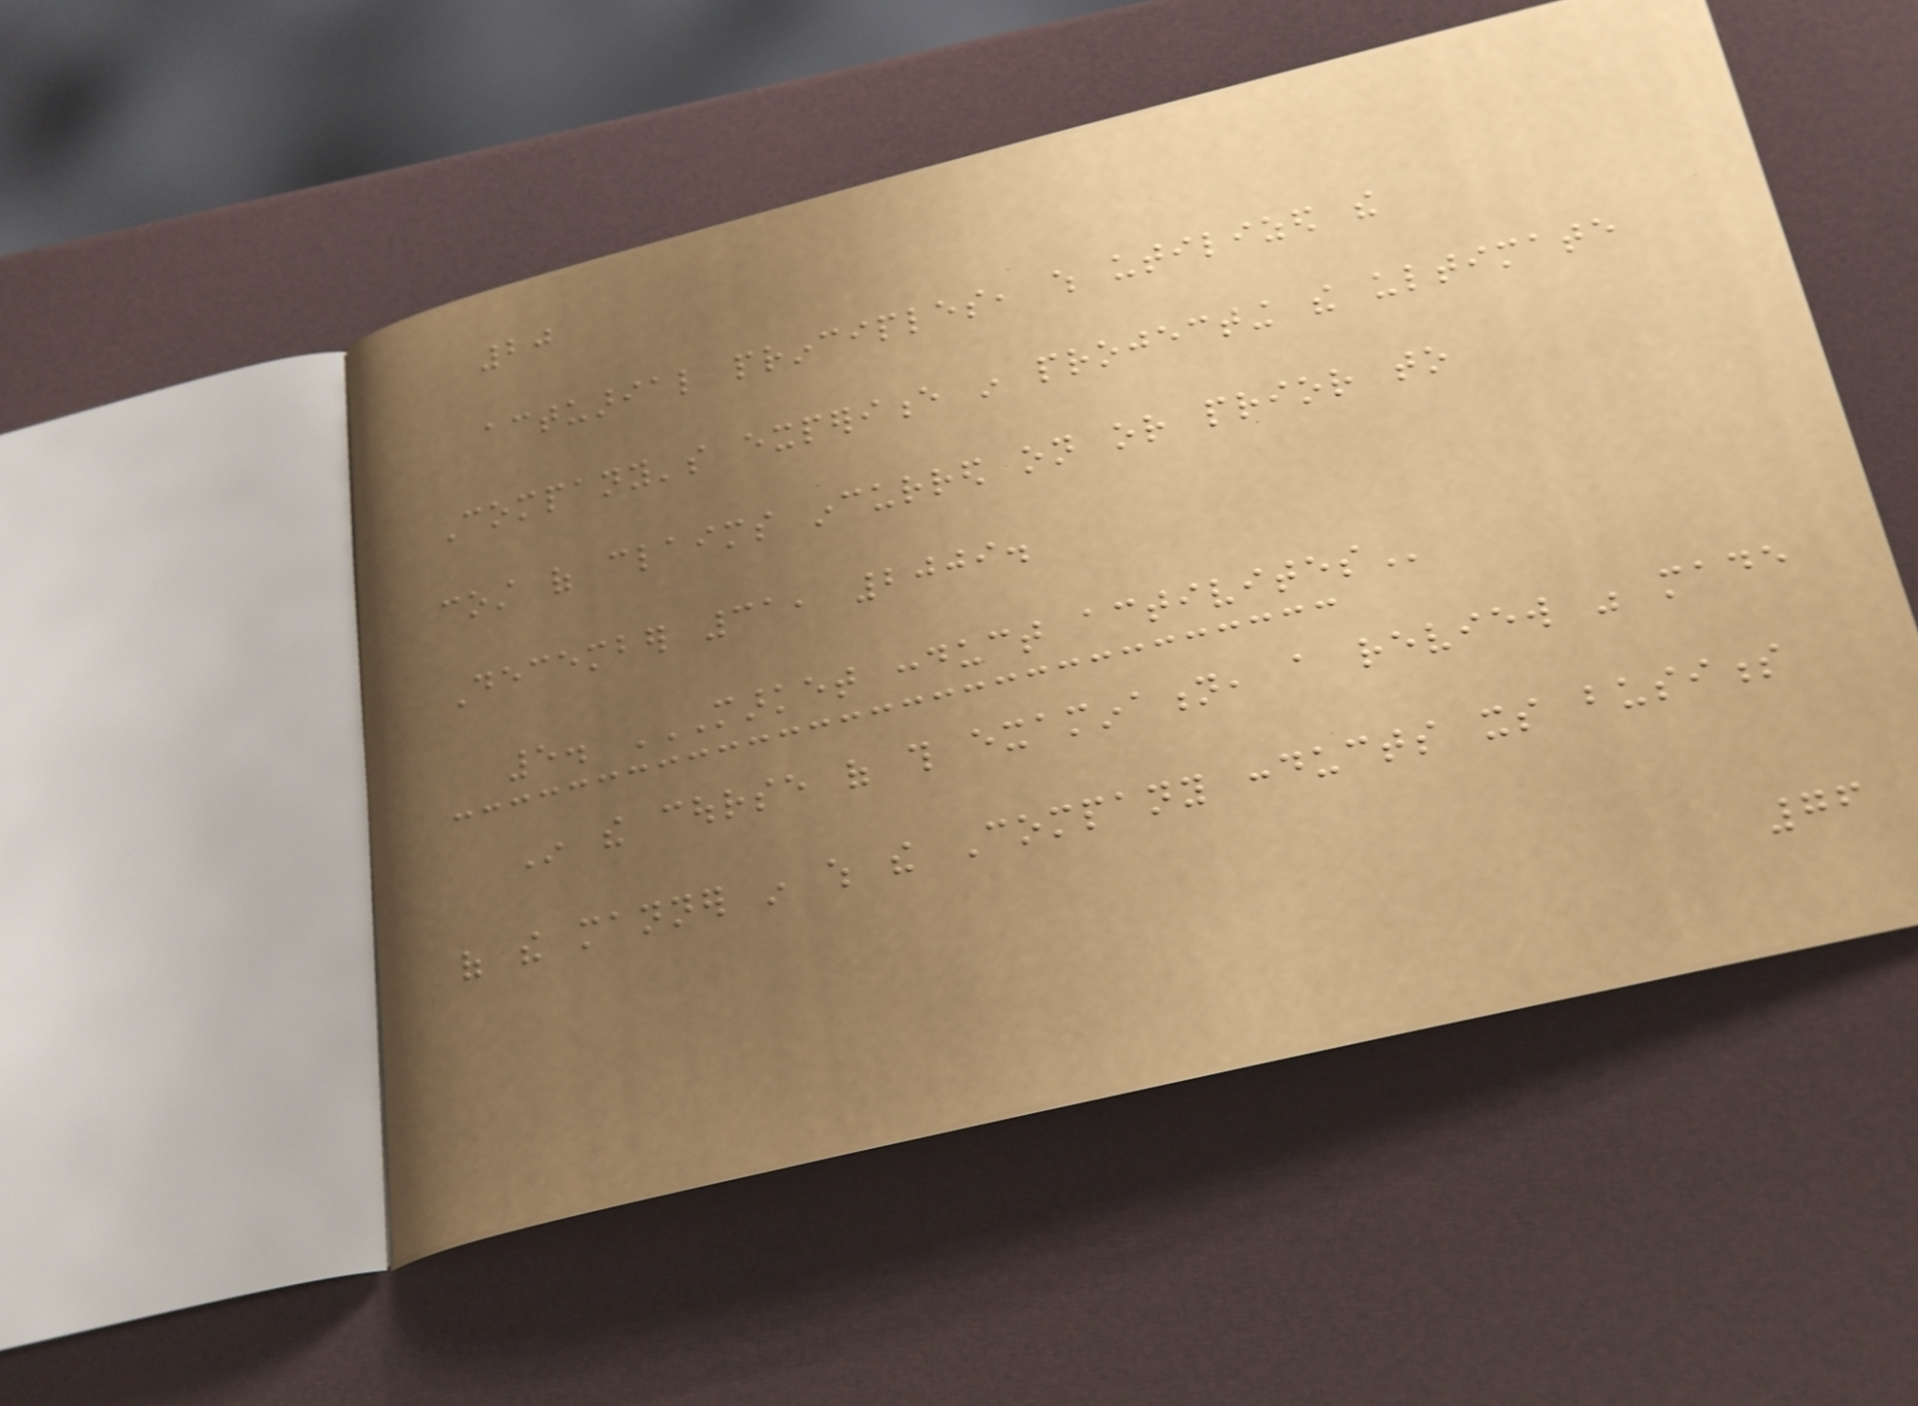20
actuarial principles, which utilized the
Company's experience in projecting the ultimate
cost of claims incurred on or prior to
December 31, 2009.
5. MARKET CONDUCT ACTIVITES
In the course of this examination, a review was made
of the manner in which the Company conducts its business
76
